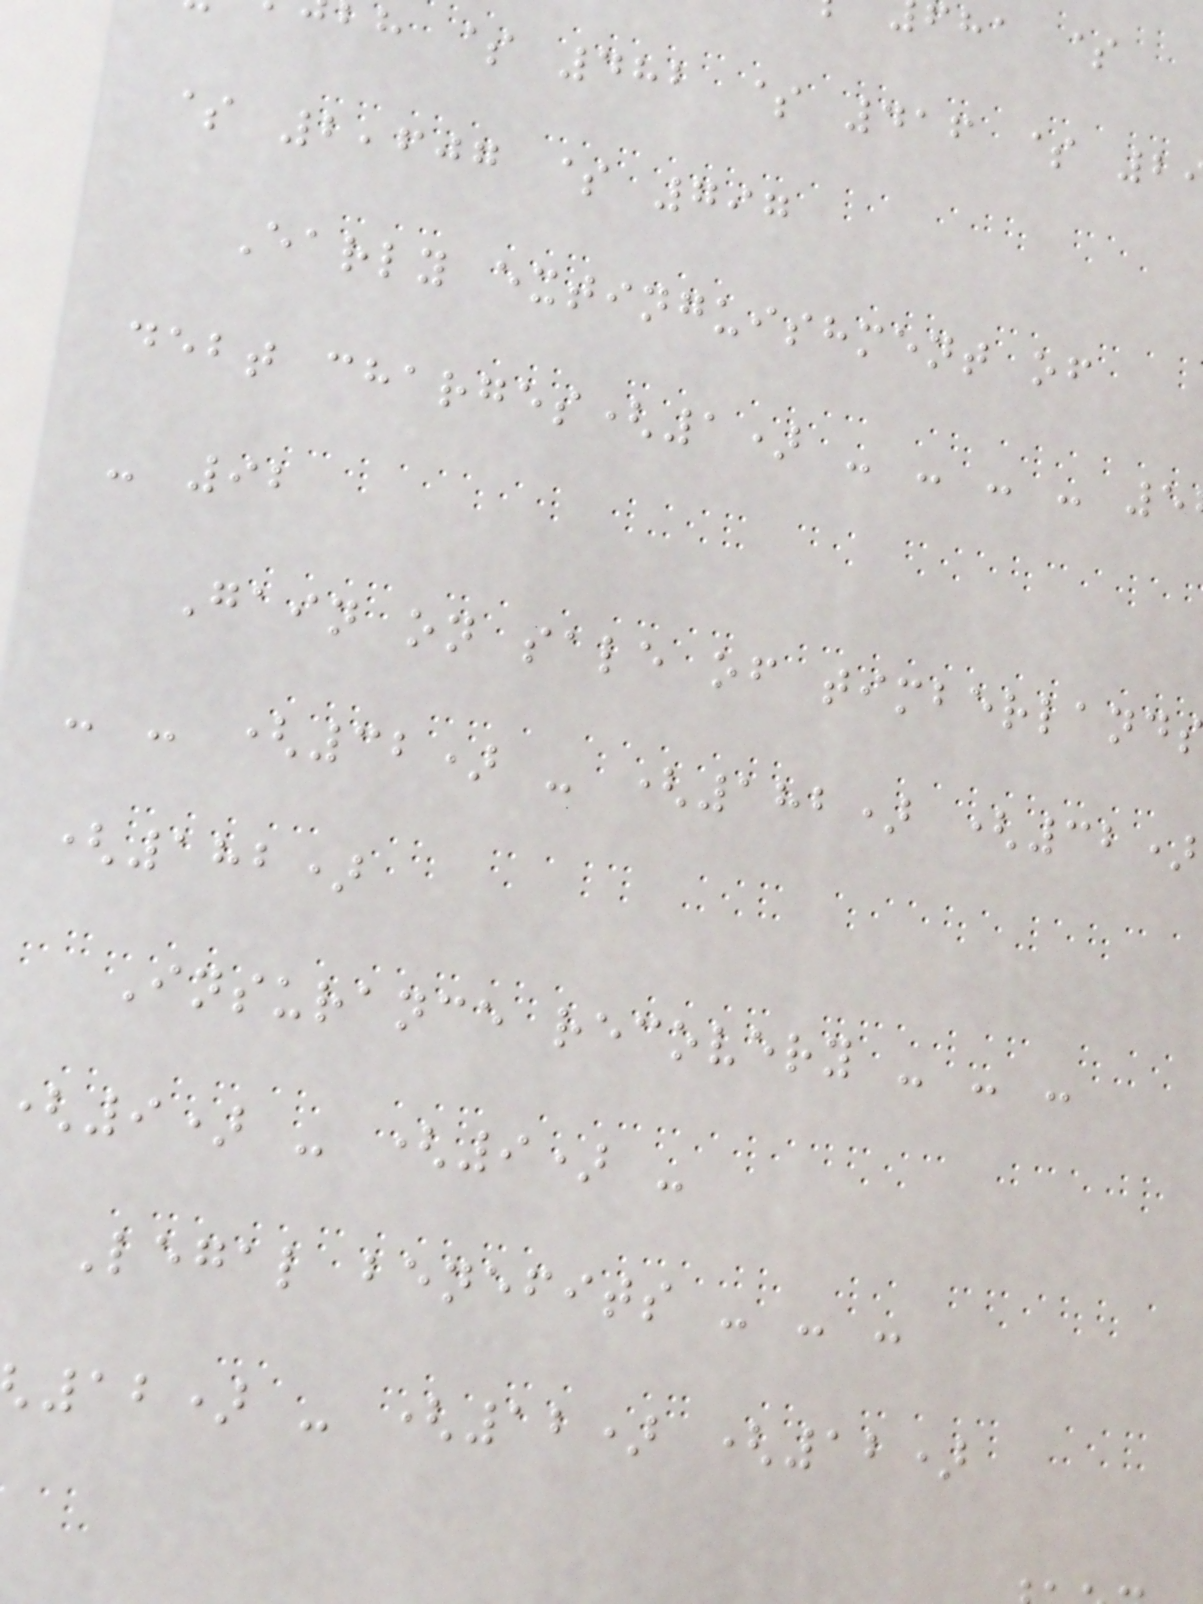fha $
bh $ 482 $ 416 $ 2
$ 2,607 $ 797
Early extinguishment of
debt charges(1) - - - - 5
- 92
Gain on sale of timberland
- - (32) - (182) (32)
(182)
Insurance recovery - - -
9) - (9) -
Legal benefits - - -
12) - (12) (12)
